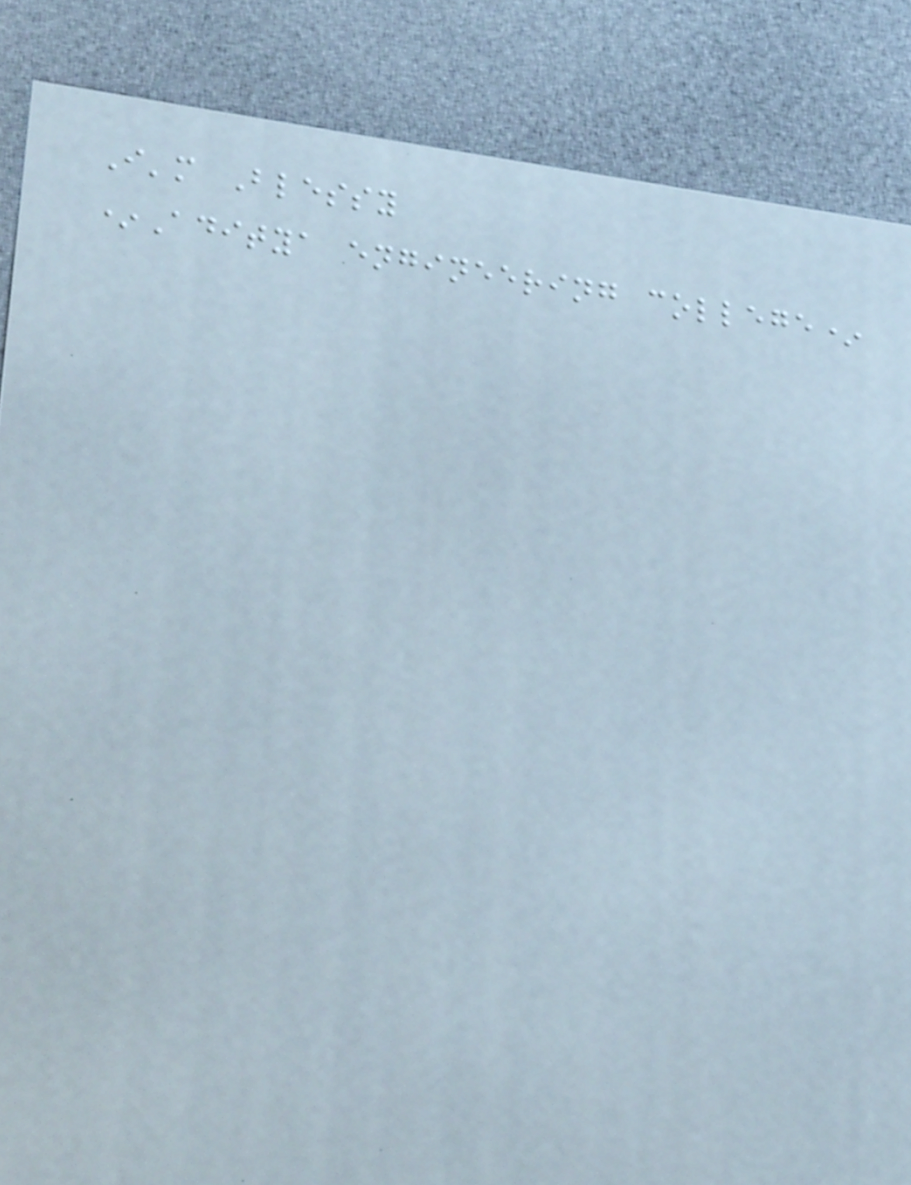I'm Blessy
*Aditya engineering college*
